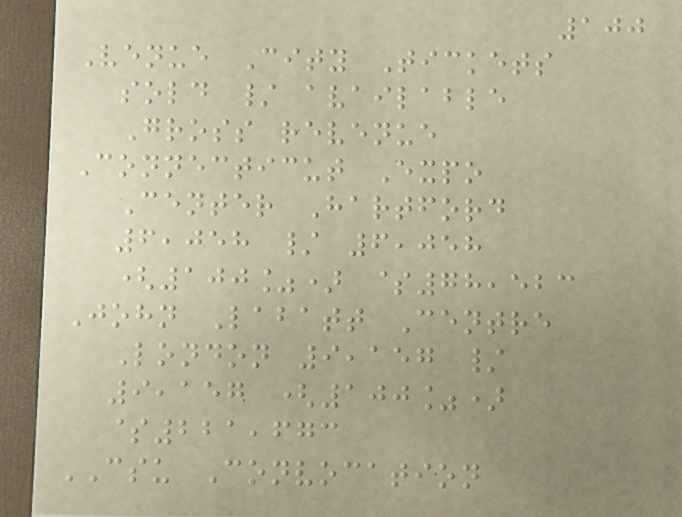100
Venue City Tickets
sold / available
Gross revenue
Connecticut Expo
Center Hartford
6,058 / 6,058
(100%) $78,523
John Labatt Centre
London 9,157 /
9,157 (100%)
$221,673
CSU Convocation
